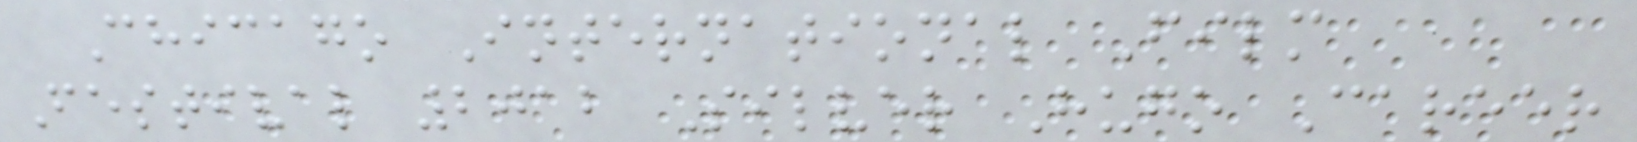Chicago International Film
Festival 2012 Silver Hugo Career
